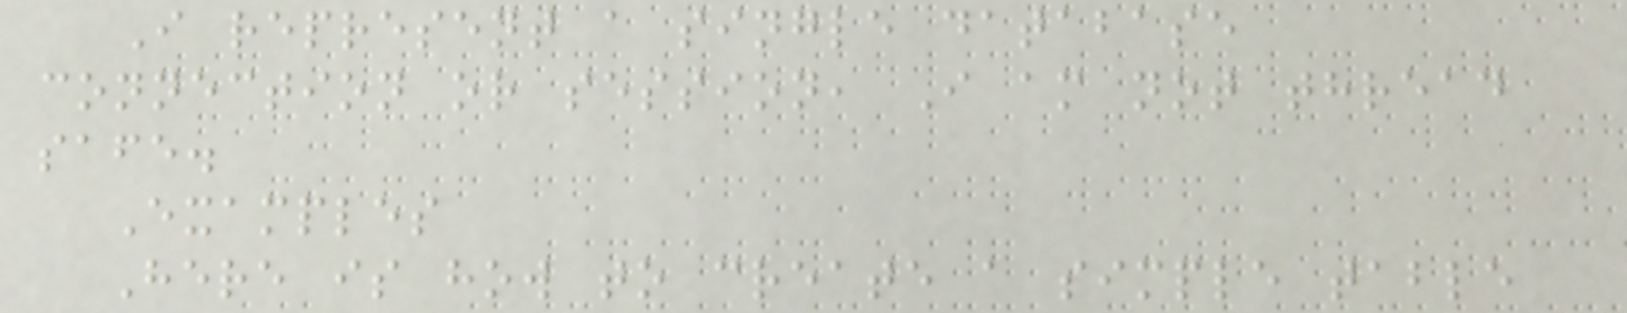I represent a single database
connection or session, I am not thread
safe.
Examples
Here is how to create a simple table
